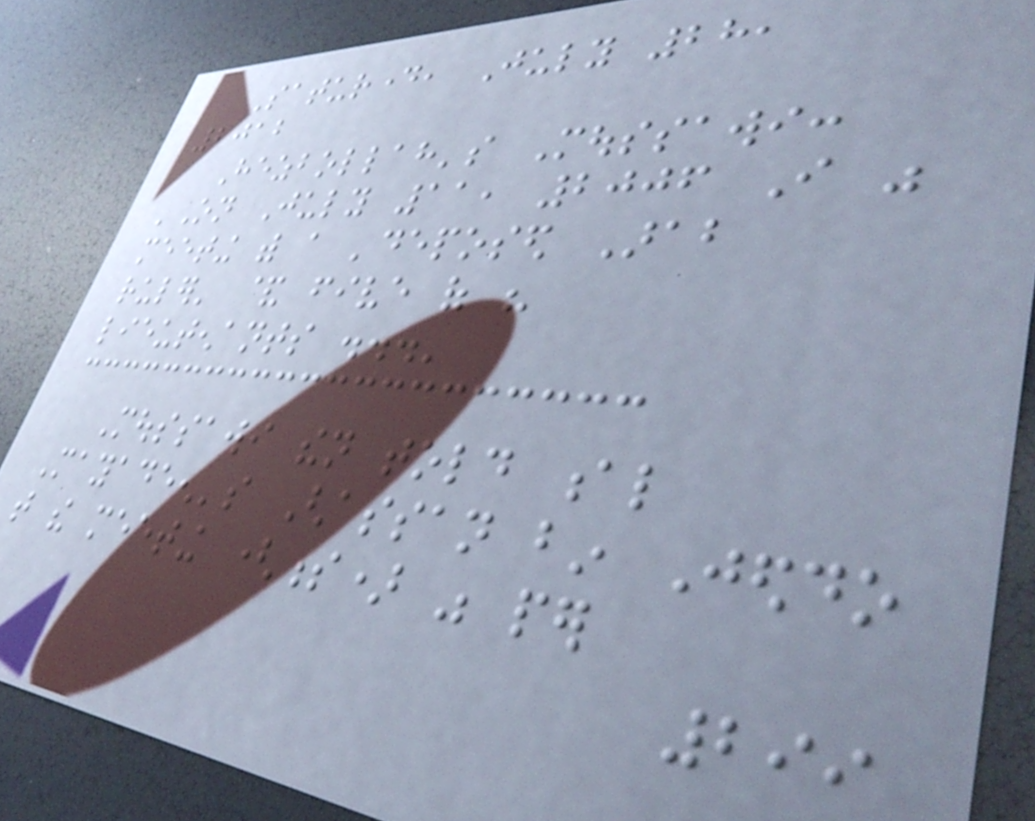Saturday, July 28,
2012
Hezbollah's Moussawi:
'On July 11, 2006 I was
meeting with a 'deposed Arab
ruler' & five of his
lieutenants ...'
Moussawi then told al
Mayadeen's Ghassan bin Jeddo
that the meeting (s) was per
299
